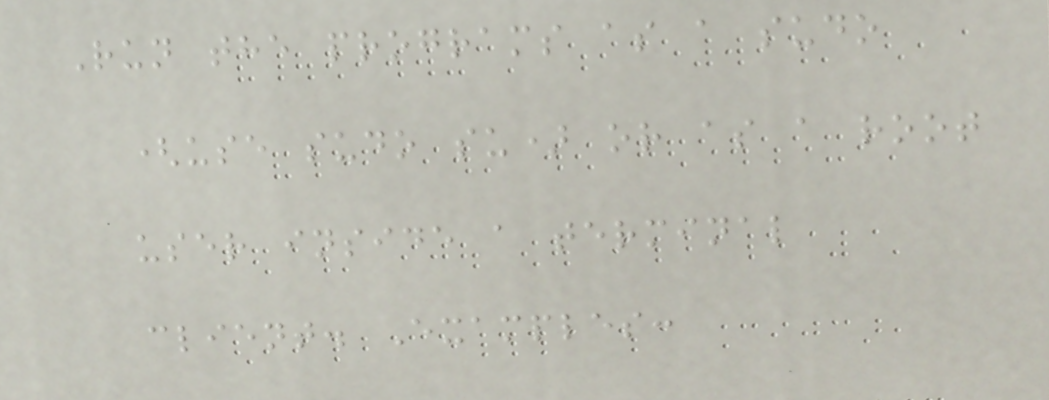Run the programs as a sudo
(use sudo su) or as a root
user inside a terminal
client. Examples:
